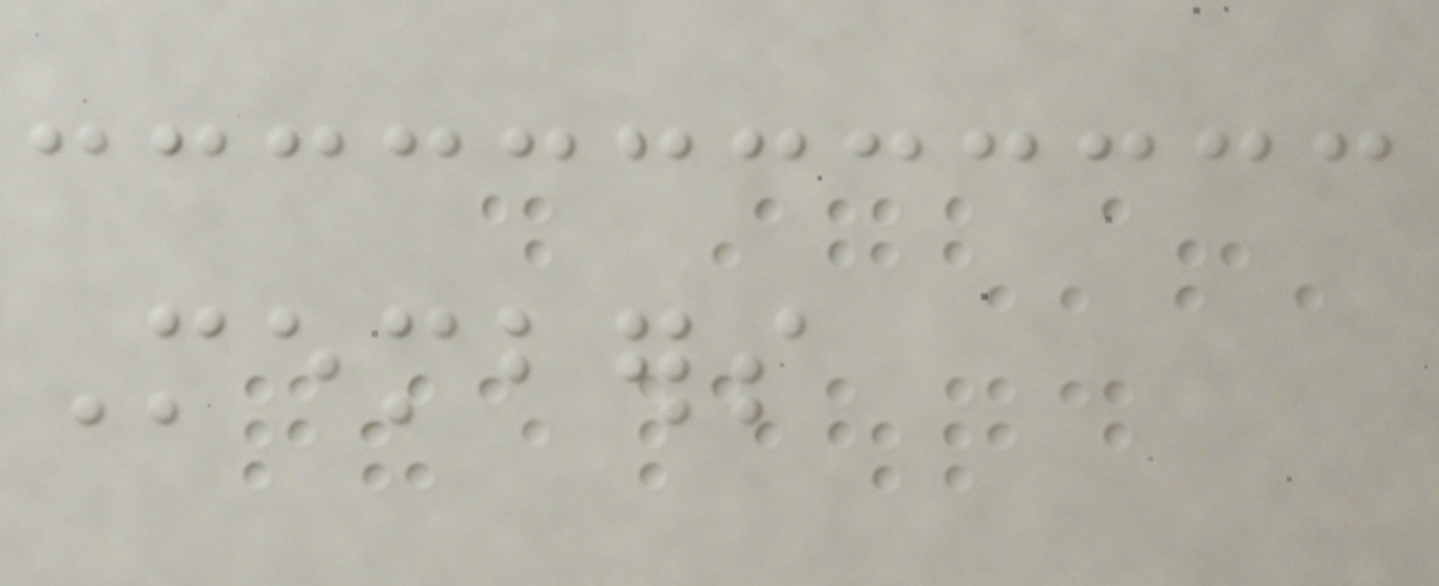Members
